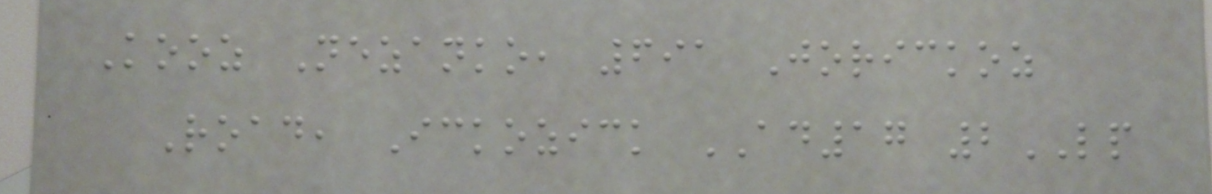Kooz Nezanko, 691 Jorickoz
Road, Ickozick AD17 2LP
